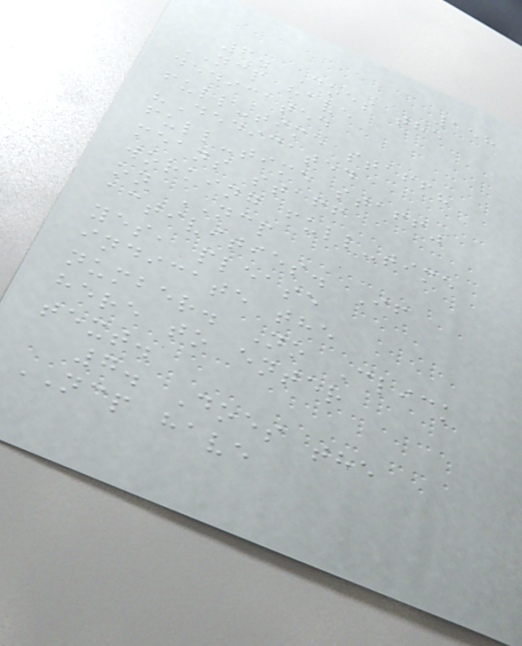158
6. Does the
NCP have
dedicated
full-time staff?
"Dedicated
full-time staff"
means staff
working full-time
on NCP
activities. If
yes, please
indicate the
number. No Click
here to enter
text.
7. Does the
NCP have
